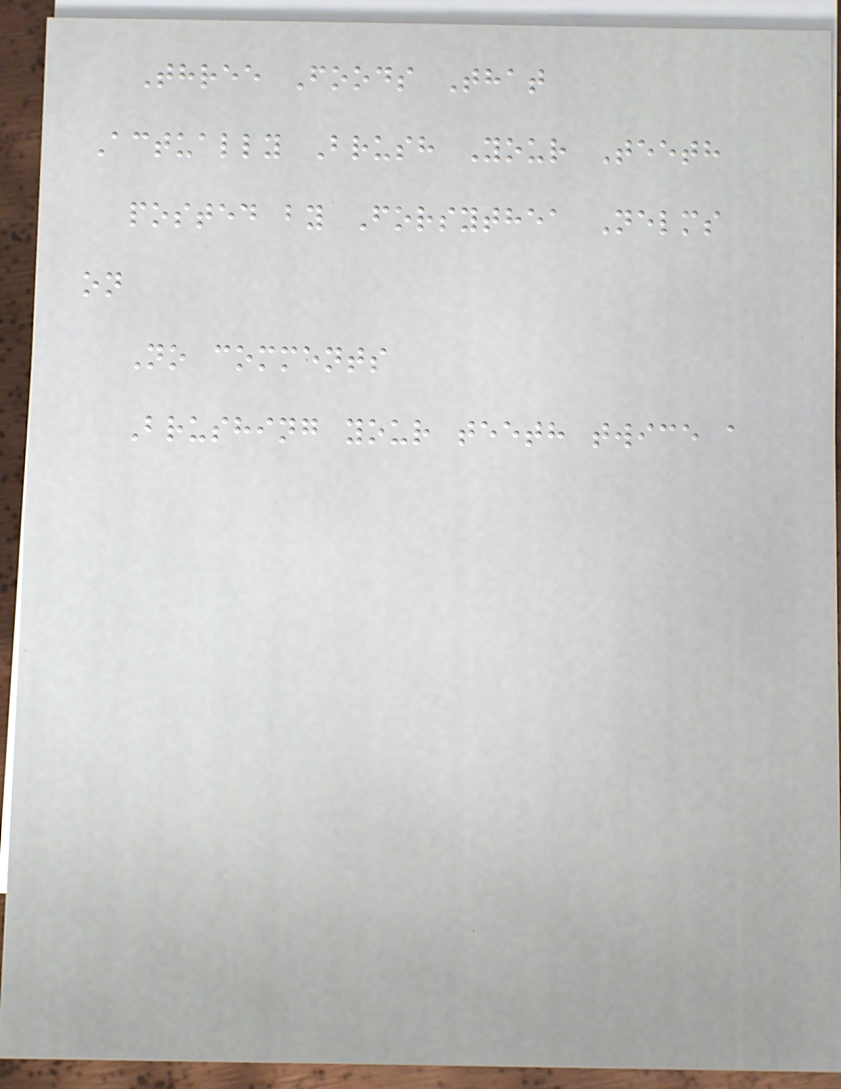Three Foods That
Actually Brush Your Teeth
posted by Forsythea Nelms
on
No comments
Brushing your teeth twice a
